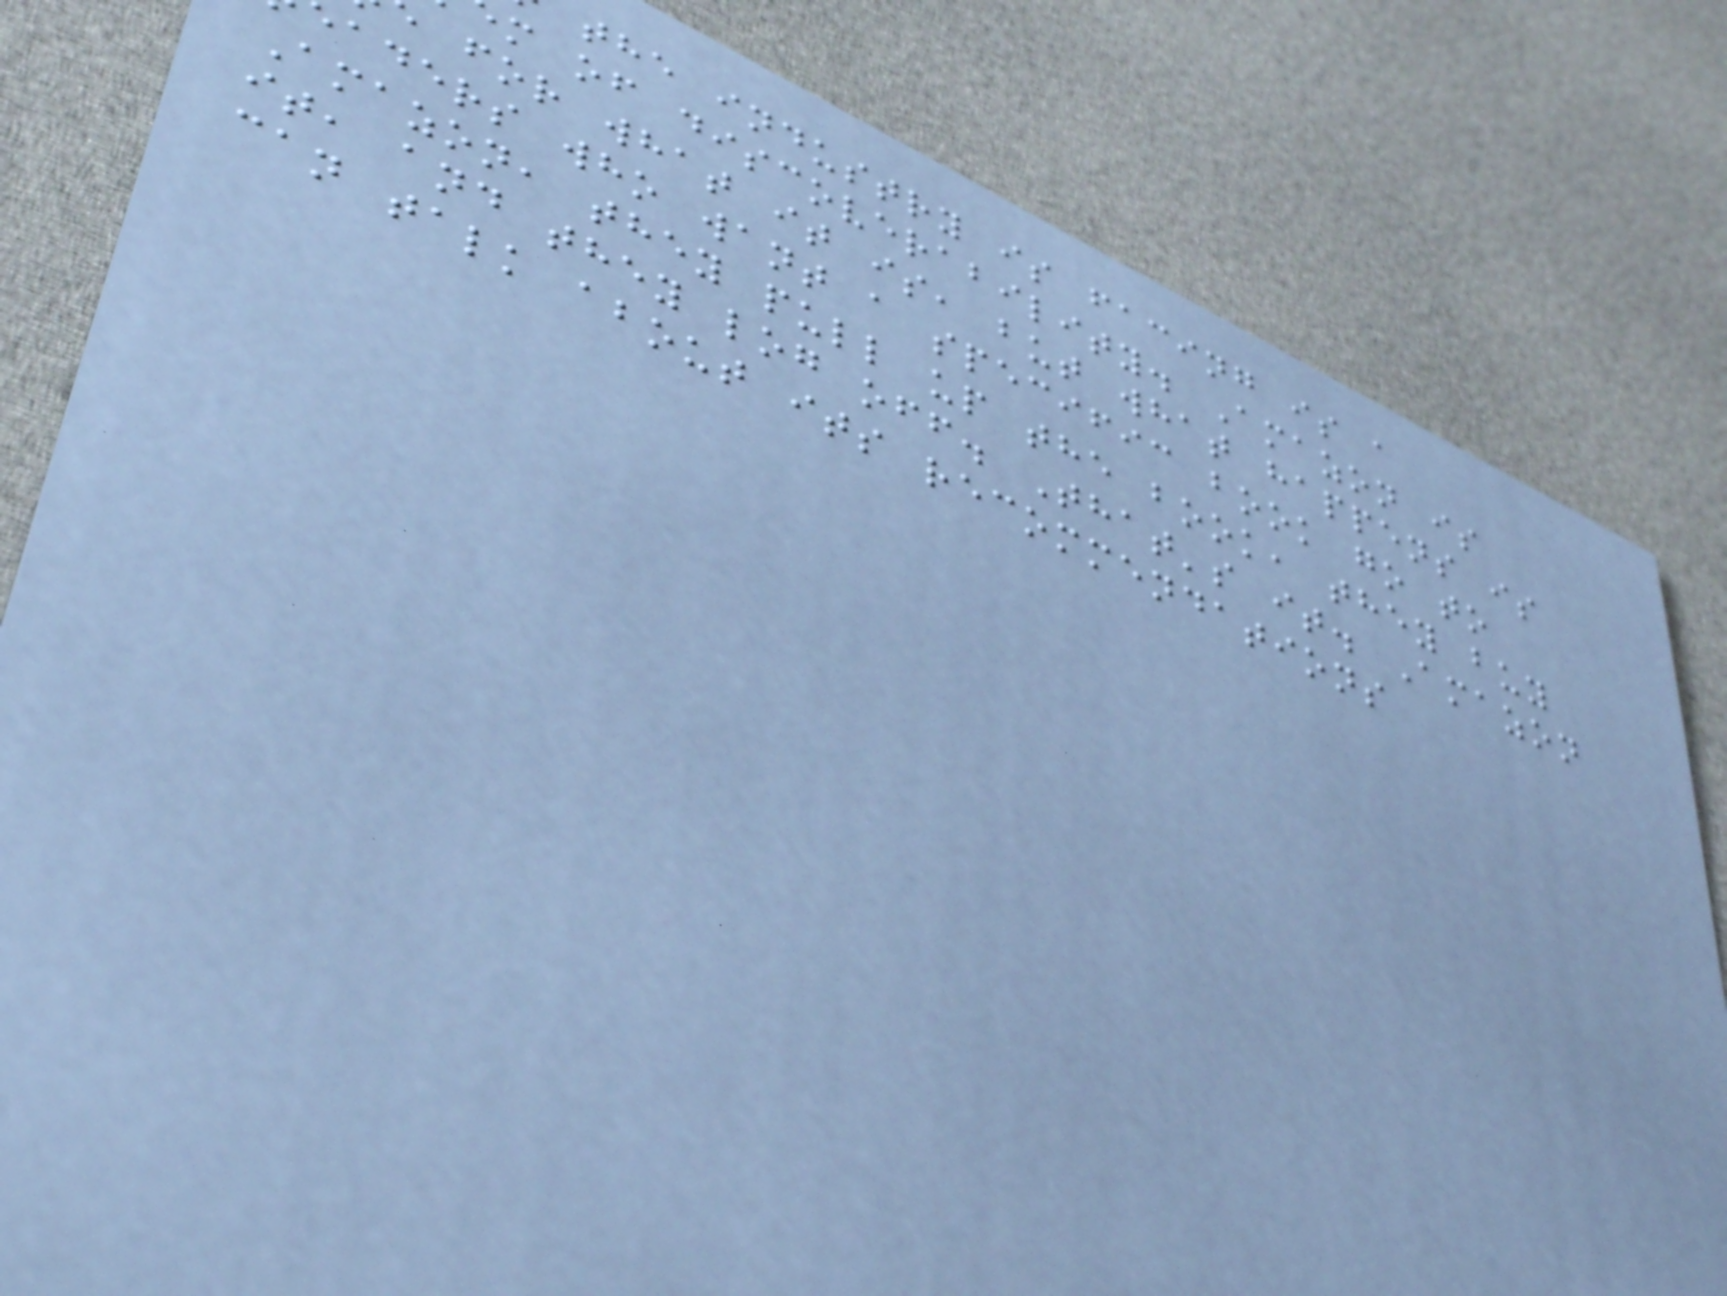the industry is facing is a
m of discoverability. Amazon is
for what it is, but what happens is
aders who want a specific book go to
Amazon, they pull up the book, they buy
it, and they log off. That's it. Amazon
can talk about its recommendations
